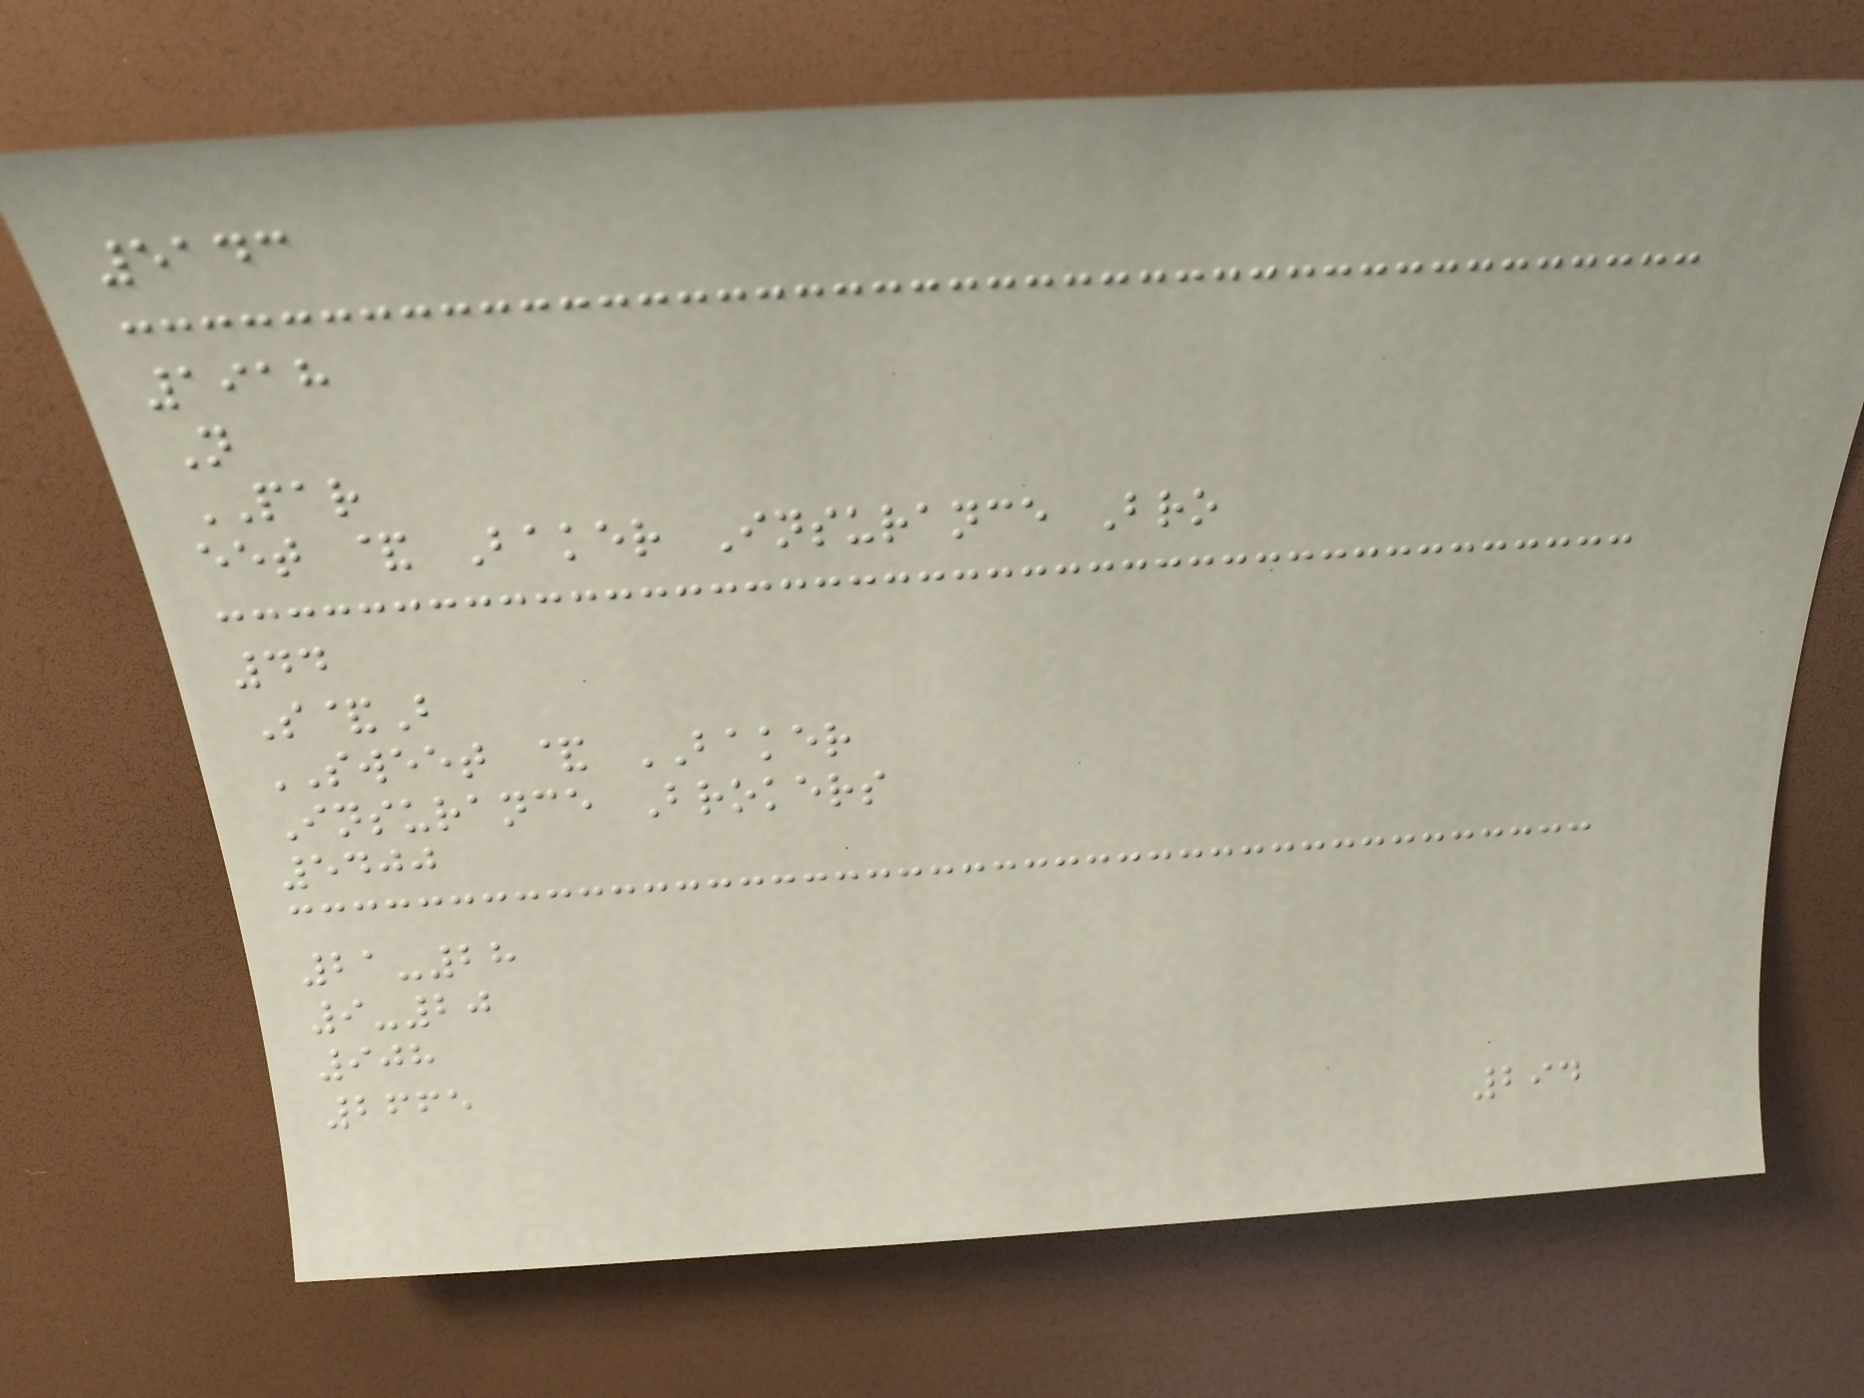5143
1918
N
PAR
eet & Baker Insurance Bro
44
S&B
SWEET & BAKER
Insurance Brokers
5400
21-28
9-20
908
2665
294
